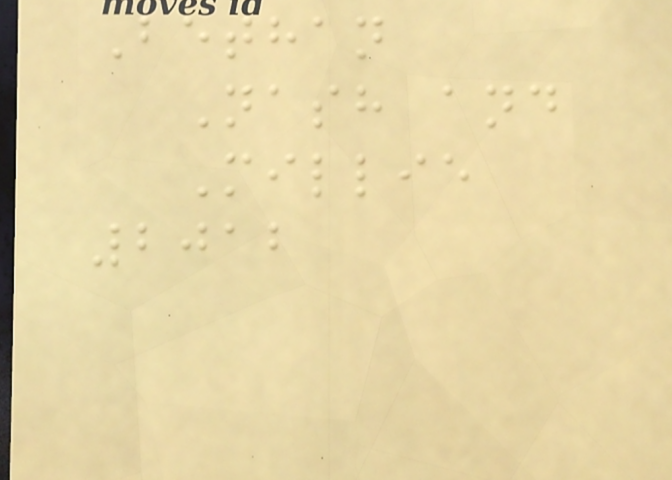Bethan
Nash and
Millie
2012
